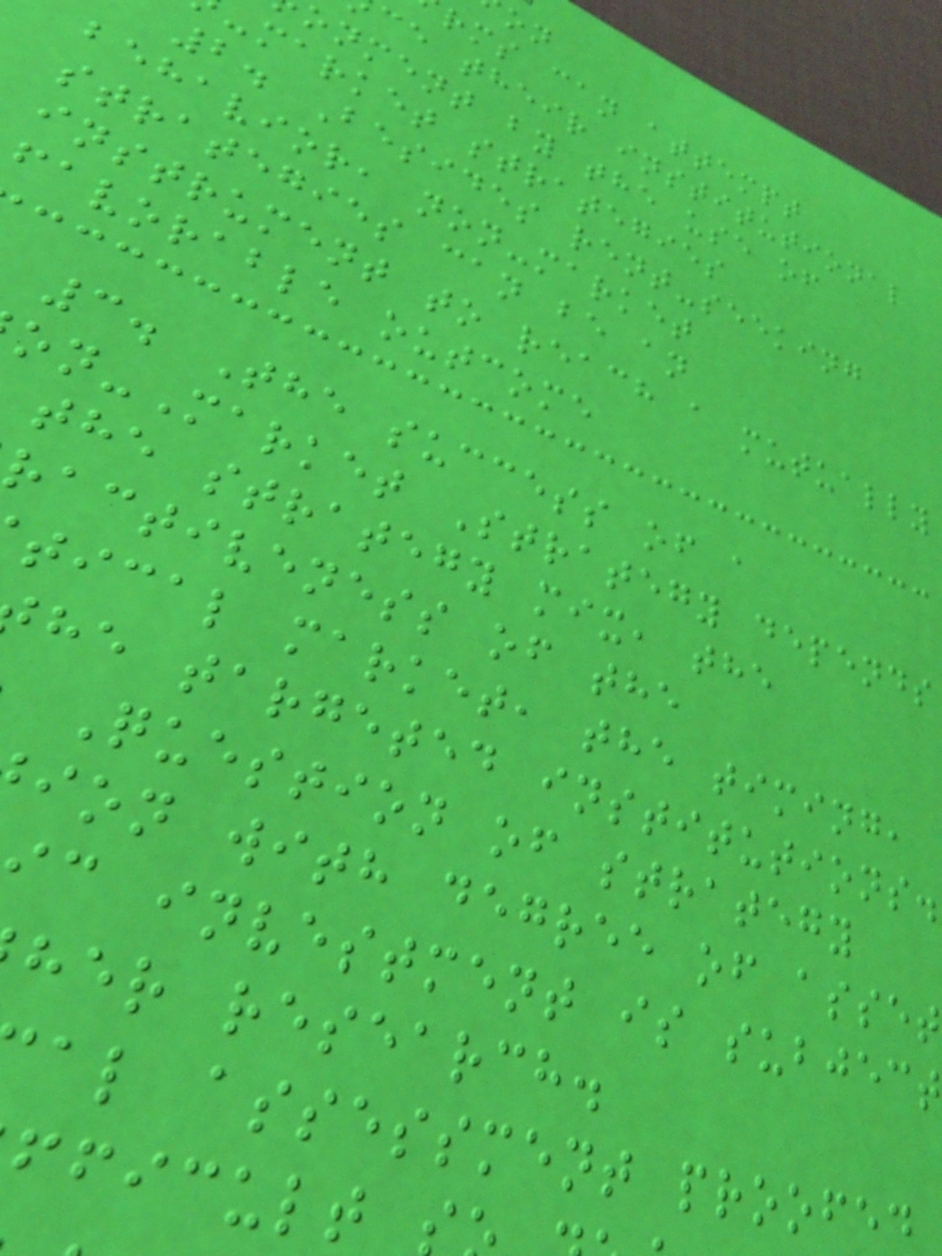rms can attempt
ce their institutional
onment by the use of
-market strategies
2. Besides rent-seeking
behavior, non-market
strategies can be an
instrument to reach a mutually
favorable outcome
3. The success of a
on-Market Strategy depends
the strategy mix, the
ractiveness of the
tical market, the timing,
he targeted institutions.
Question of strategy
ion with degree of asset
c investment is subject
her research.
al assessment proofed
fficult
